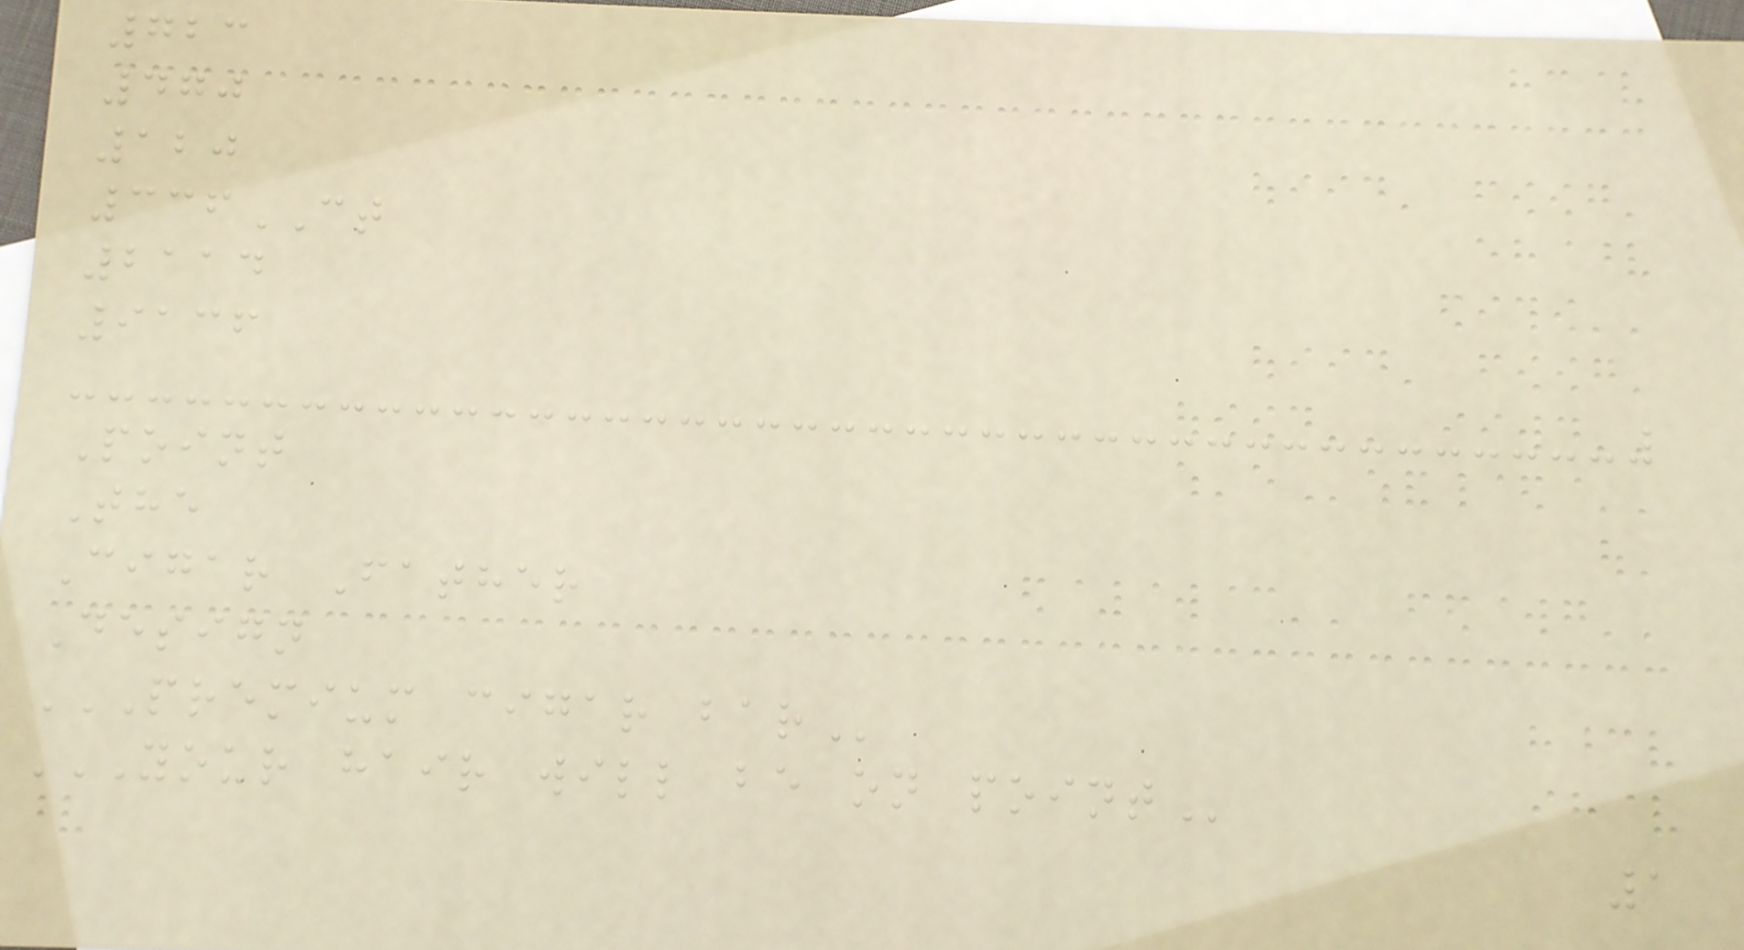723
470
120
336CT
2114
9136
Point
The
Cigar Father
Design
PREMIUM CIGAR BAR
YOUR HAIR WILL BE ON POINT
1
